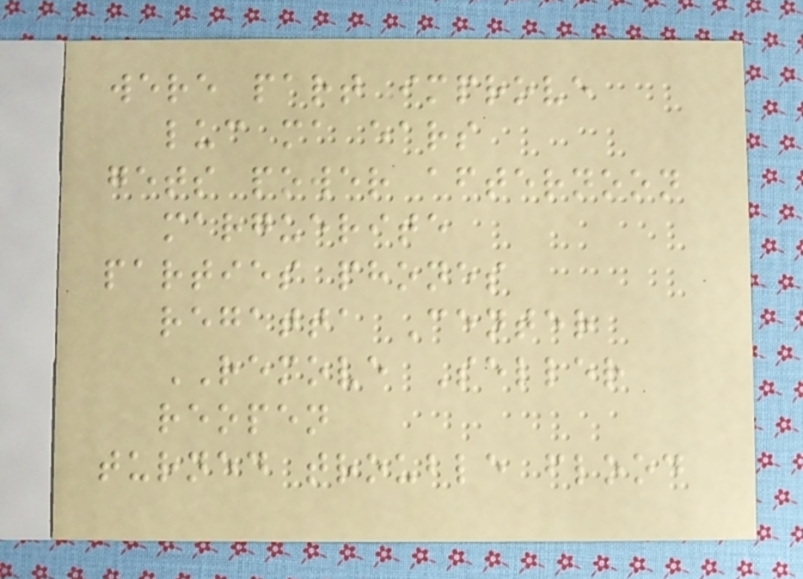were part improve
luc ma ears
gets power afternoon
marguerite
parties phones
regatta Center
REMOVE Seller
reopen
turned trouble flood
